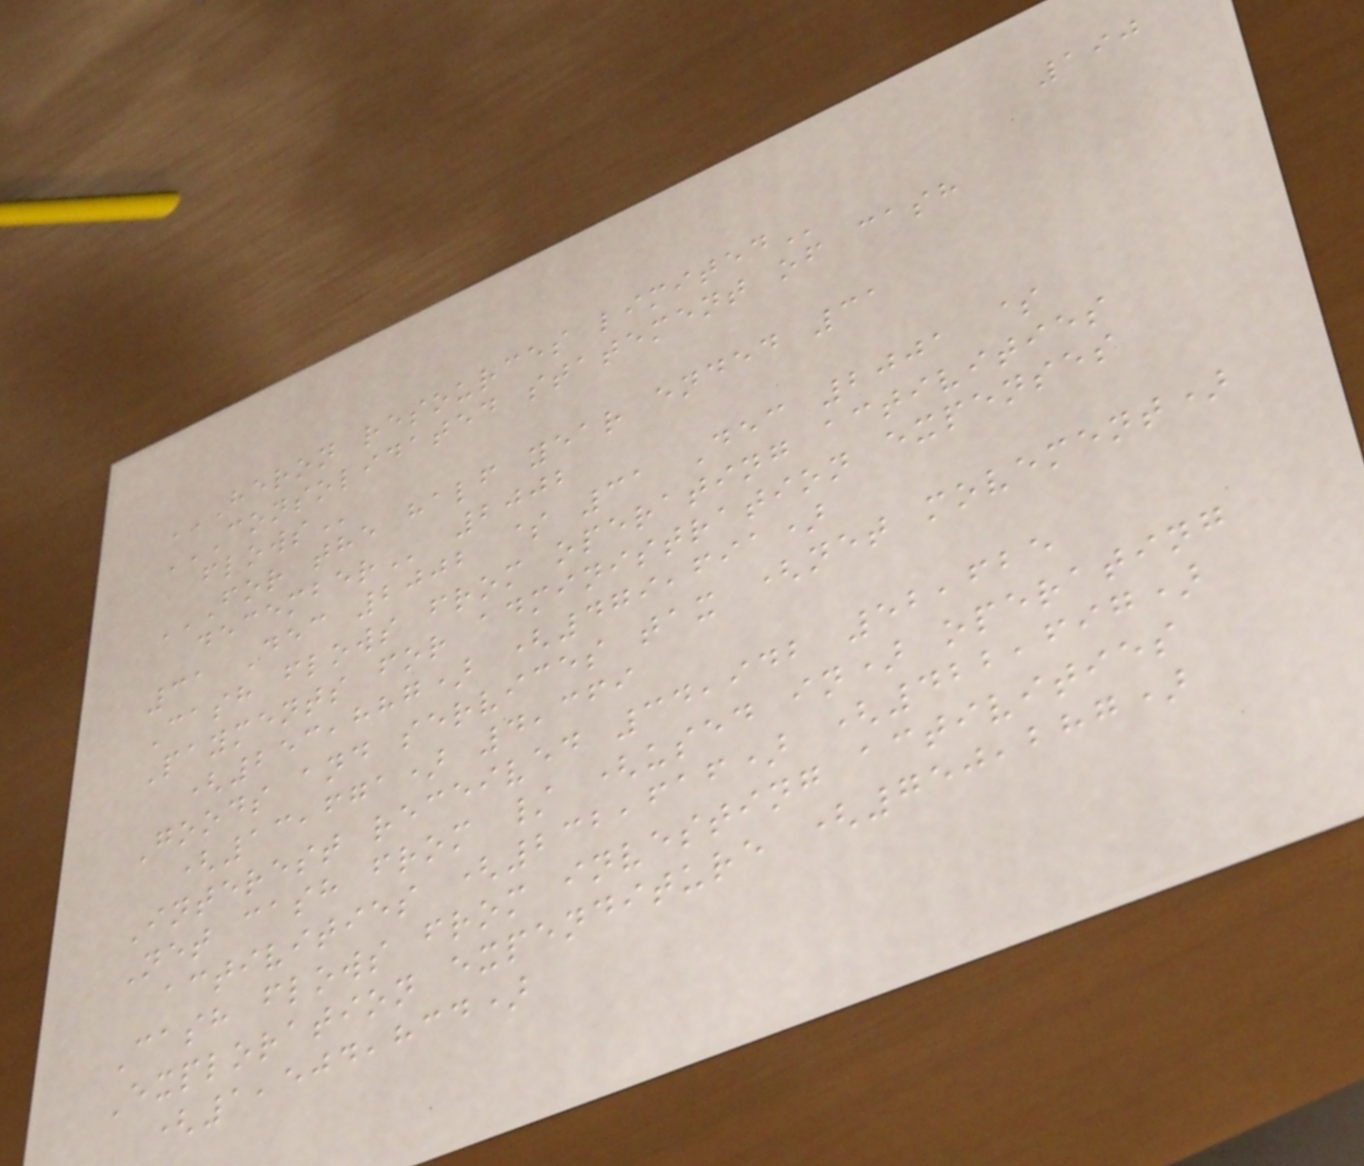190
HERON RESOURCES LIMITED
CONSOLIDATED STATEMENT OF CASH
FLOWS
FOR THE HALF YEAR ENDED 31
DECEMBER 2002
31 Dec 2002 $ 31 Dec 2001 $
Cash flows from operating activities
Payments for administration expenses
(253,887) (479,691)
Goods and services tax (net movement)
(13,671) 4,369
Interest received 34,942 52,625
Net cash from / (used in) operating
activities (232,616) (422,697)
Cash flows from investing activities
Exploration expenditure (750,287)
(1,504,834)
